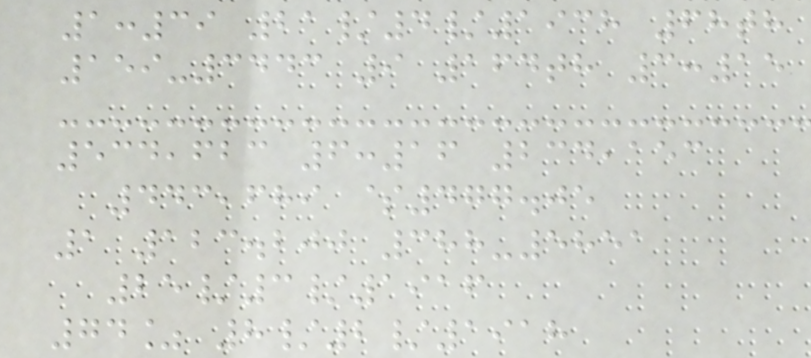1:39 21/4/1938 68th
159-3443 9 164th 3:15
534,623 6:16 234,153
443,689 $477.05
1 123.200 388-5851
25/3/1916
74% 8/2/1918
